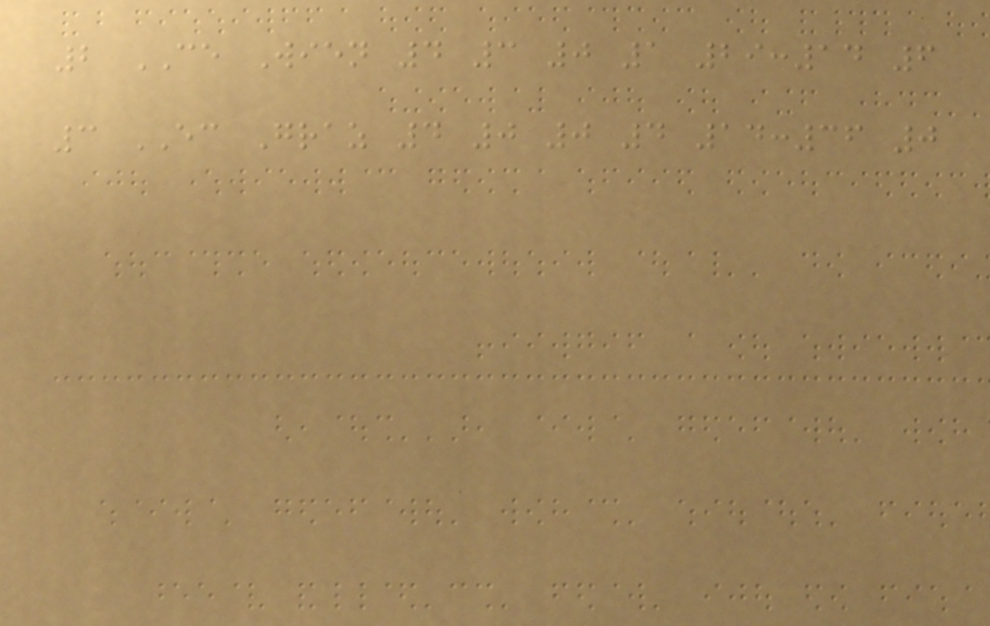2 CE Wien 4 3 0 1 29:14 6
3 EC Graz 4 0 0 4 14:36 0
